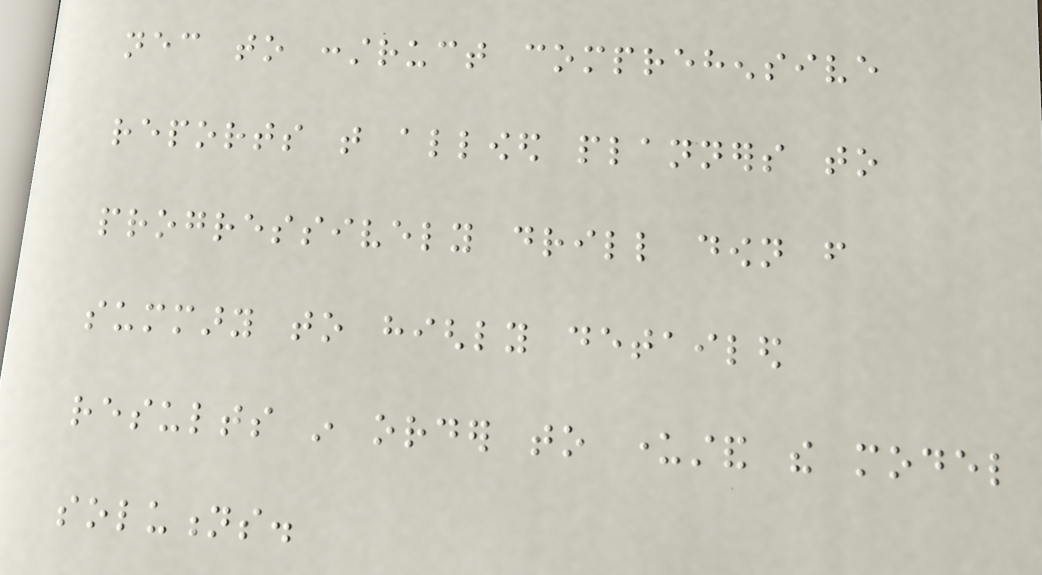necessary to construct comprehensive
reports that allowed planners to
progressively drill down from
summary to highly detailed
results in order to understand the model
solutions.
